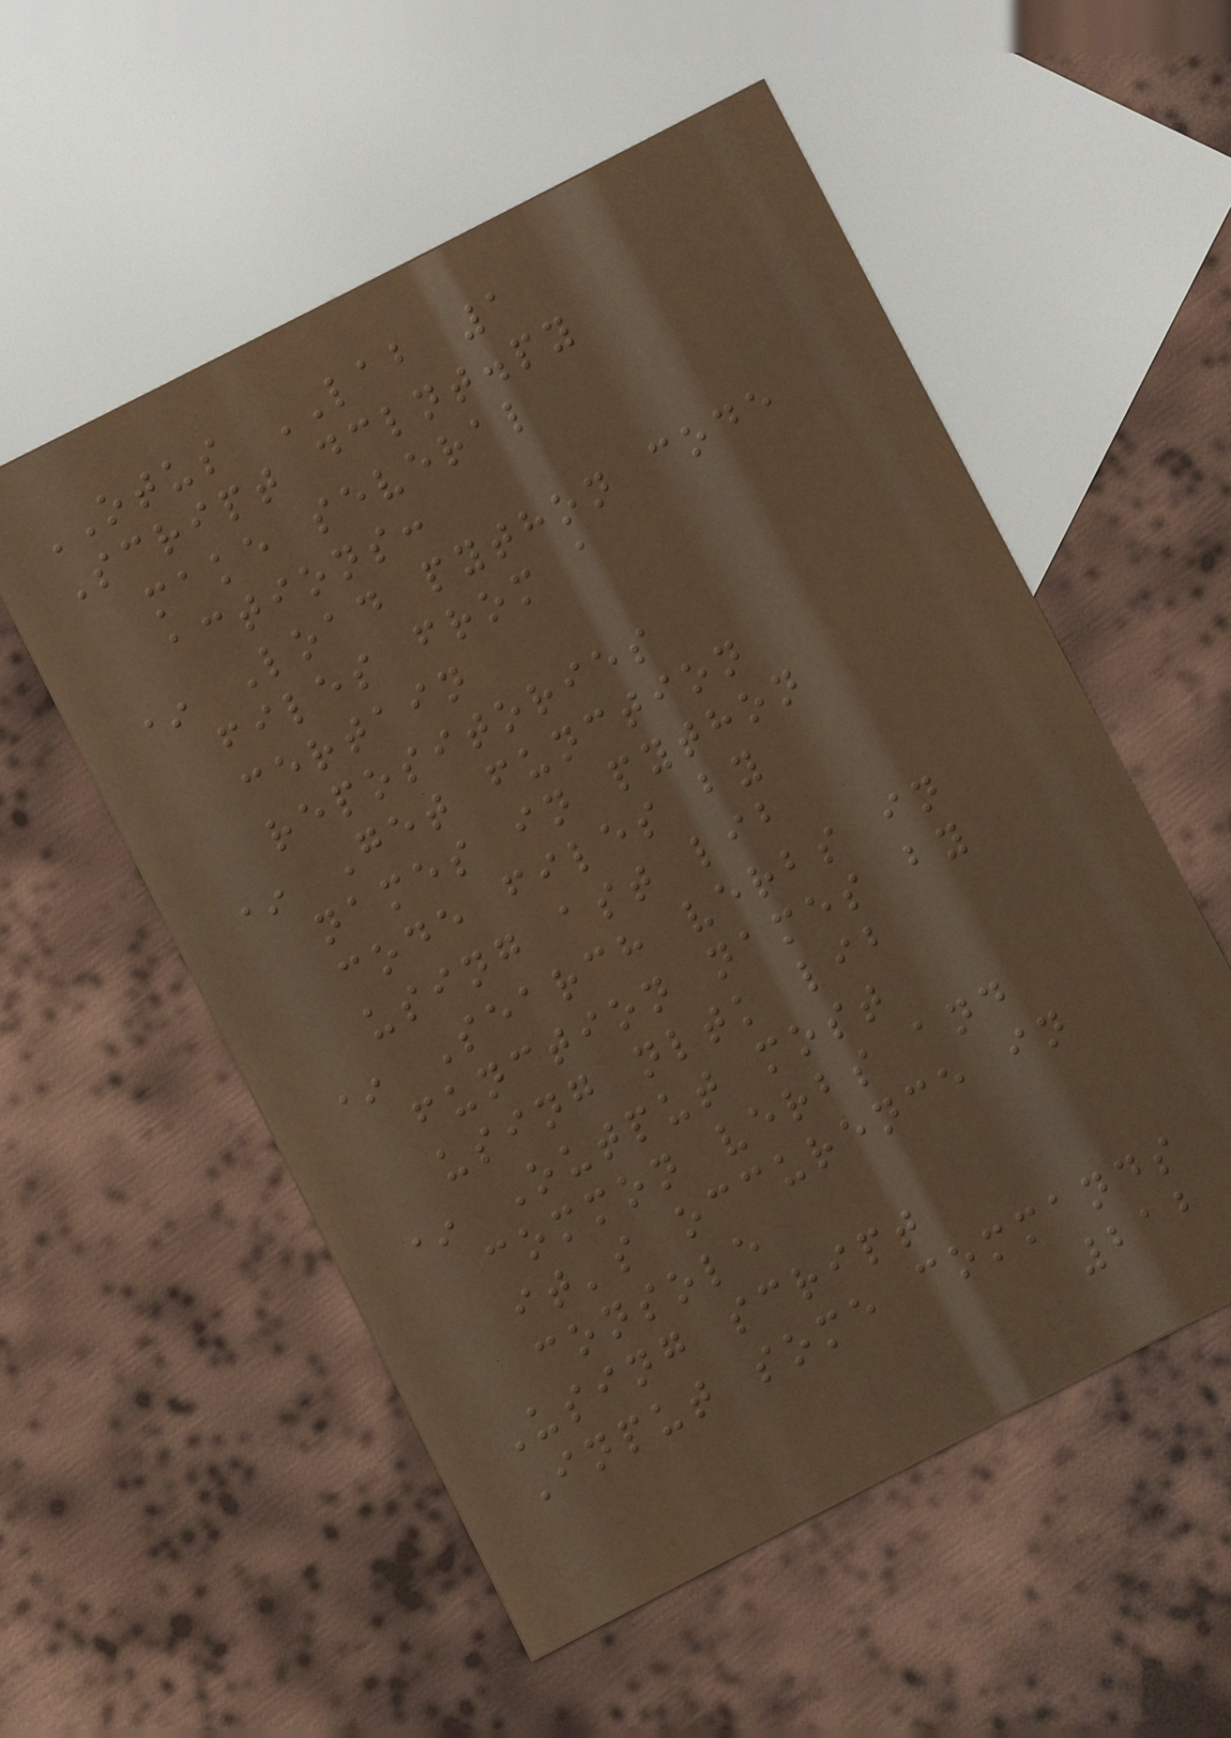OTUS LAB 1
Script dclnt.py
make several
actions:
* Load python code
files from a
certain
repositories
* Get function
names in python
code files by
using ast lib
* Search verbs in
function names by
using nltk lib
* Output most
common verbs and
it's occurence in
console
Using script
Input some commands
212
